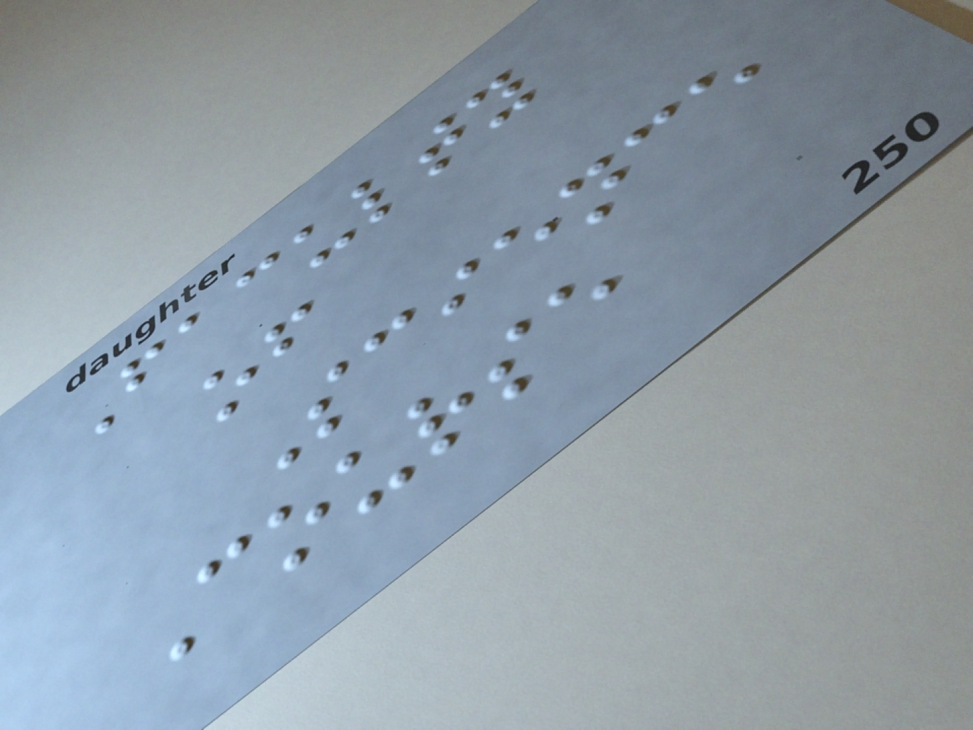Faculty
of
Science
Course
